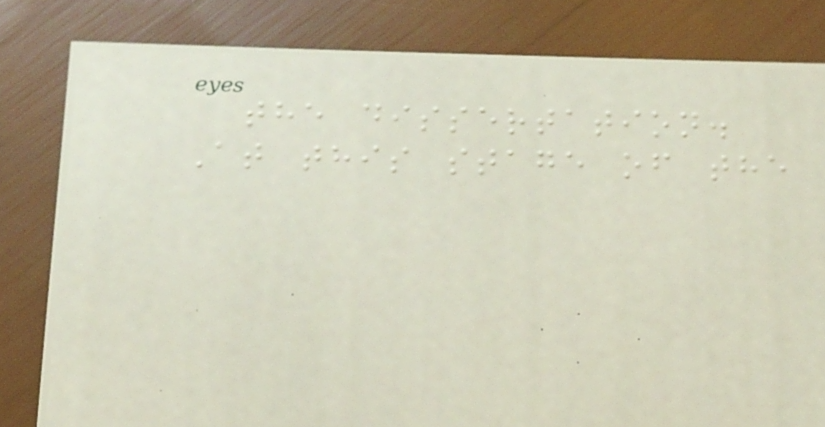the dissertation.
At this stage of the
